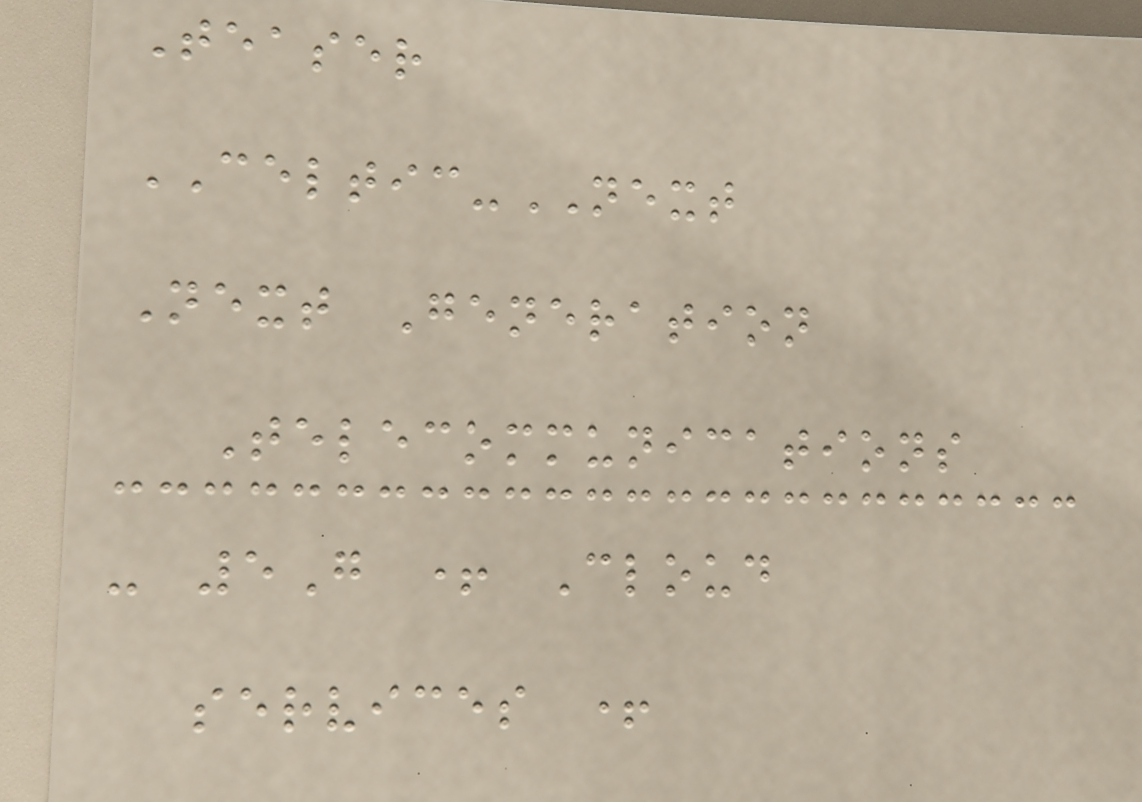Teaser
CELTIC-NEXT
Next Generation
Telecommunications
- 5G + Cloud
services +
